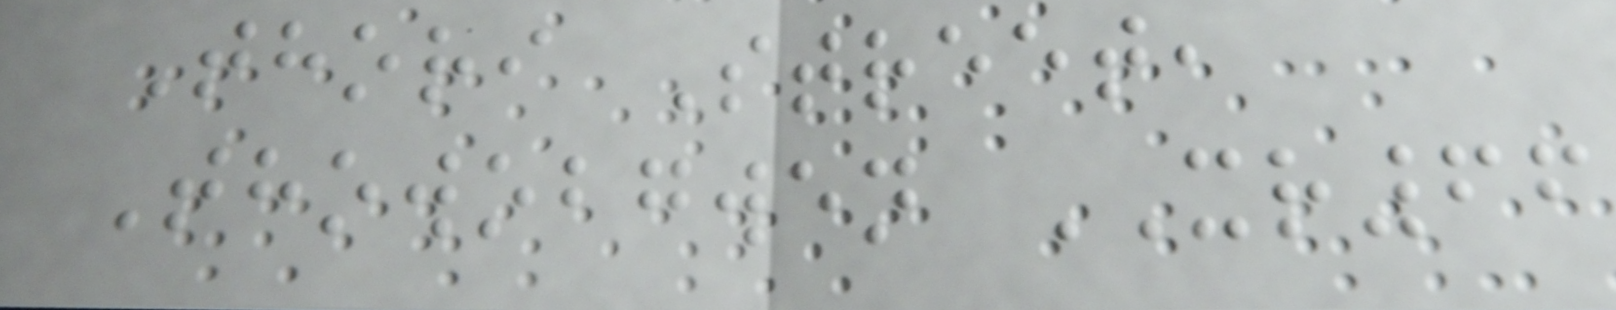Thori Street,
Thowobgwen XR66
